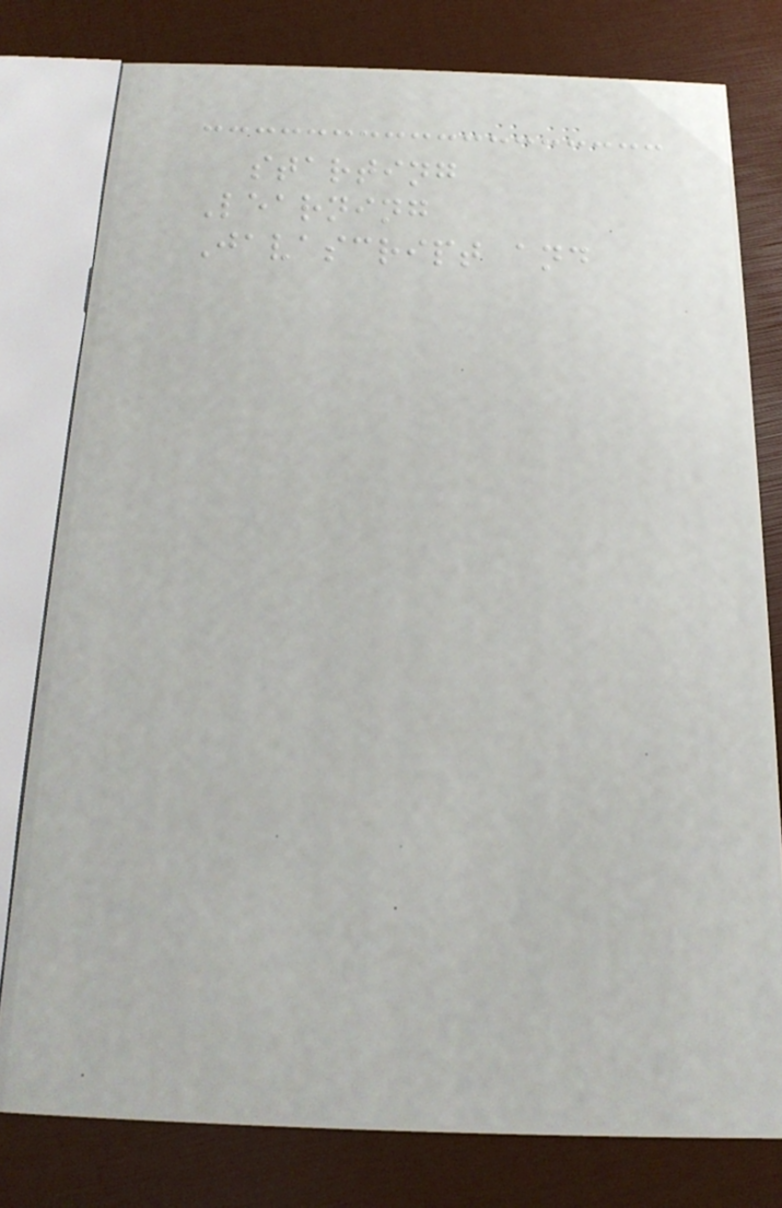starting
Learning
Javascript and
